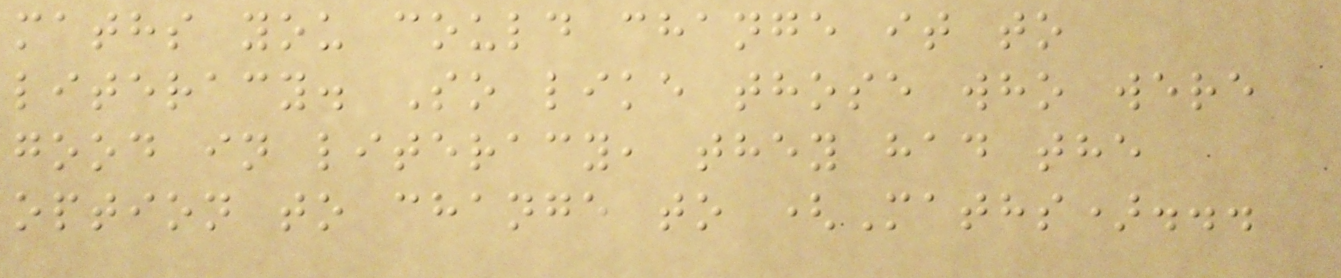maths you could change it to
literacy. So like those who were
good in literacy, they had the
option to change to (Maths)...
